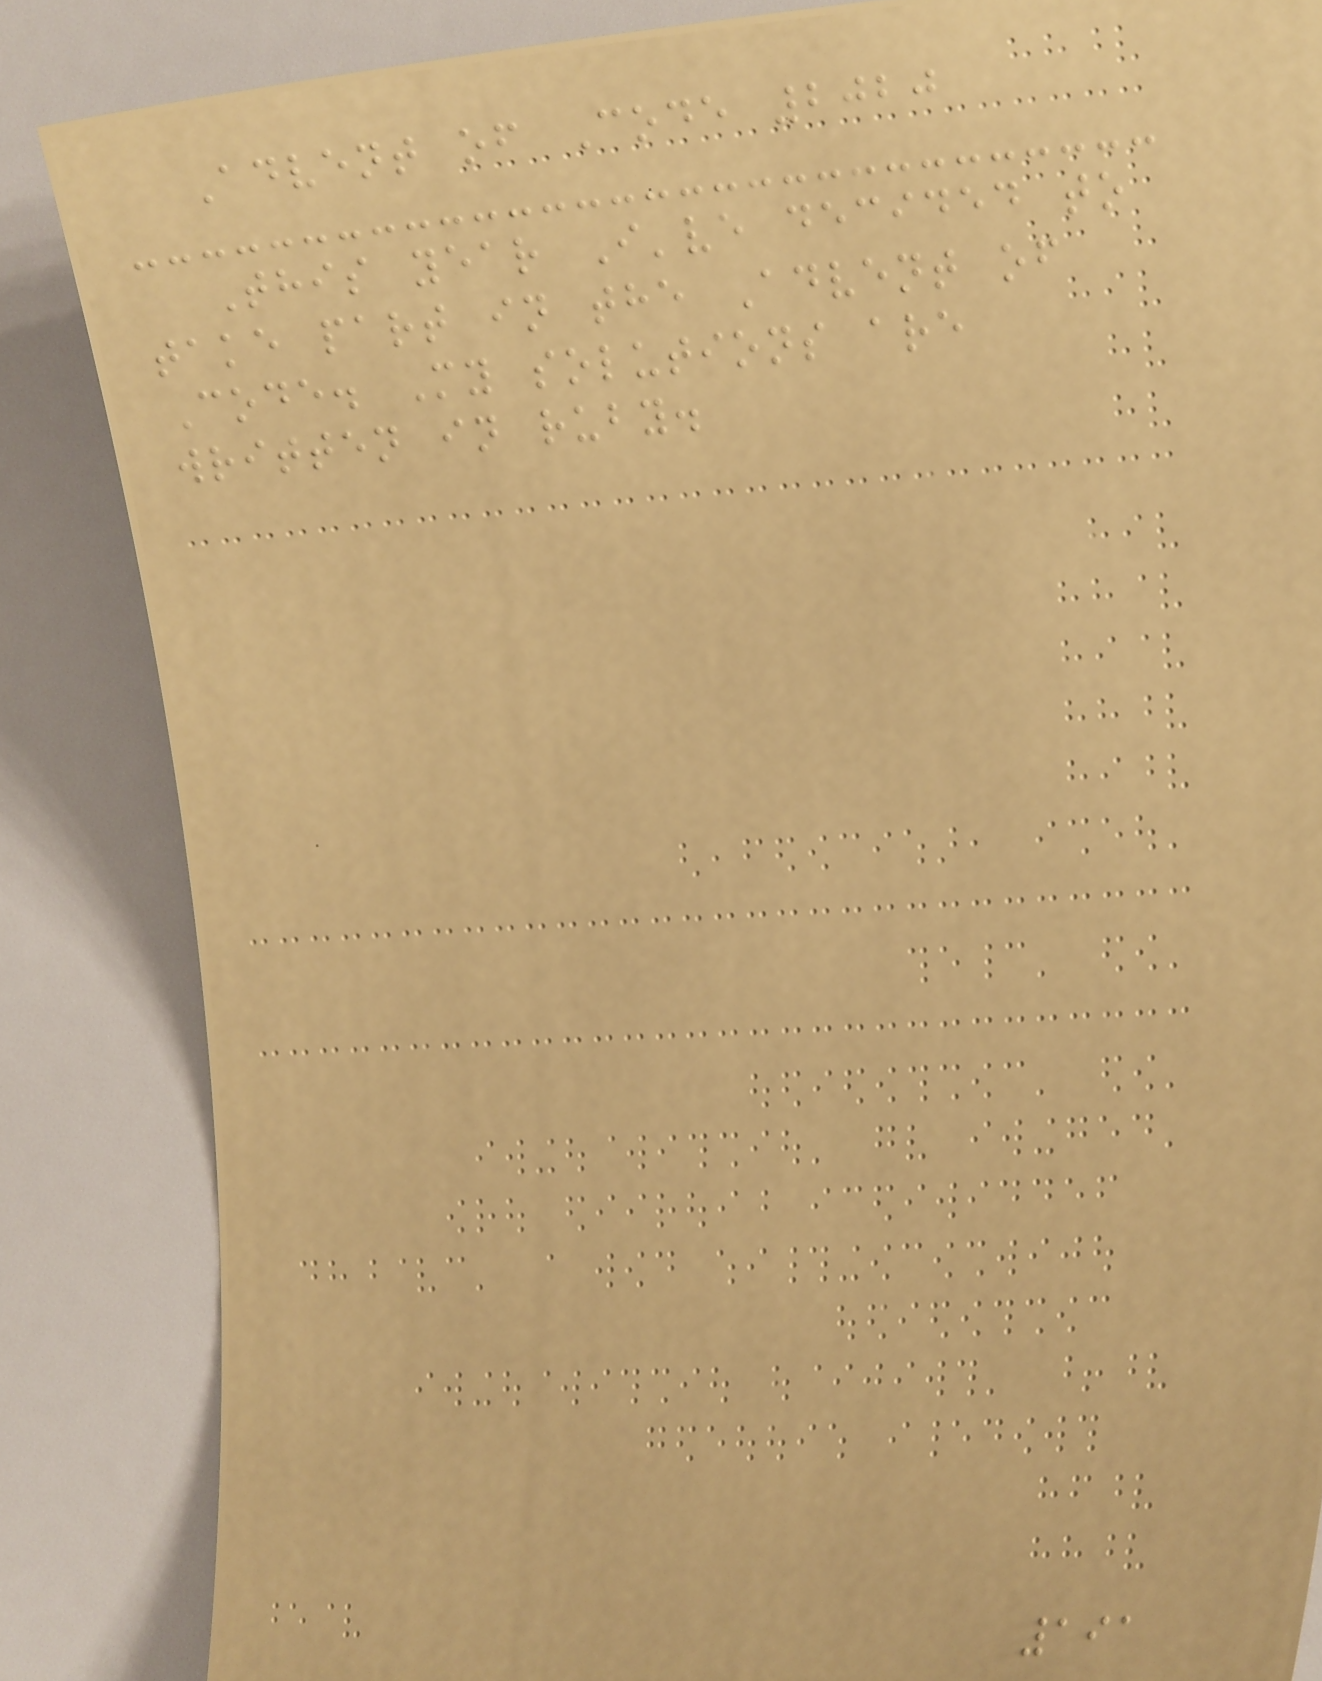Advent of Code 2020
This year I've decided to
take part in the Advent of
Code. My solutions are
written in ruby.
191
